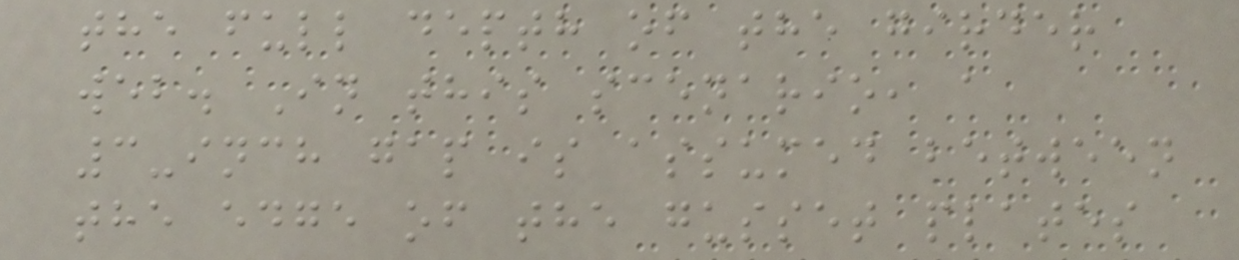the full depth of the girder
web. In this scenario, a
3-inch gap is assumed between
the edge of the gusset plates
